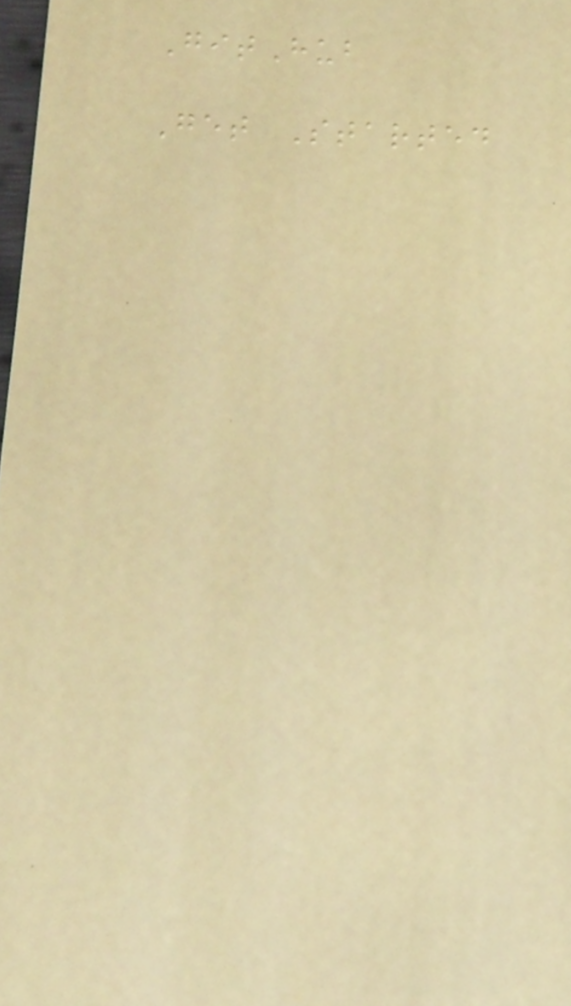GitHub
Get Started
